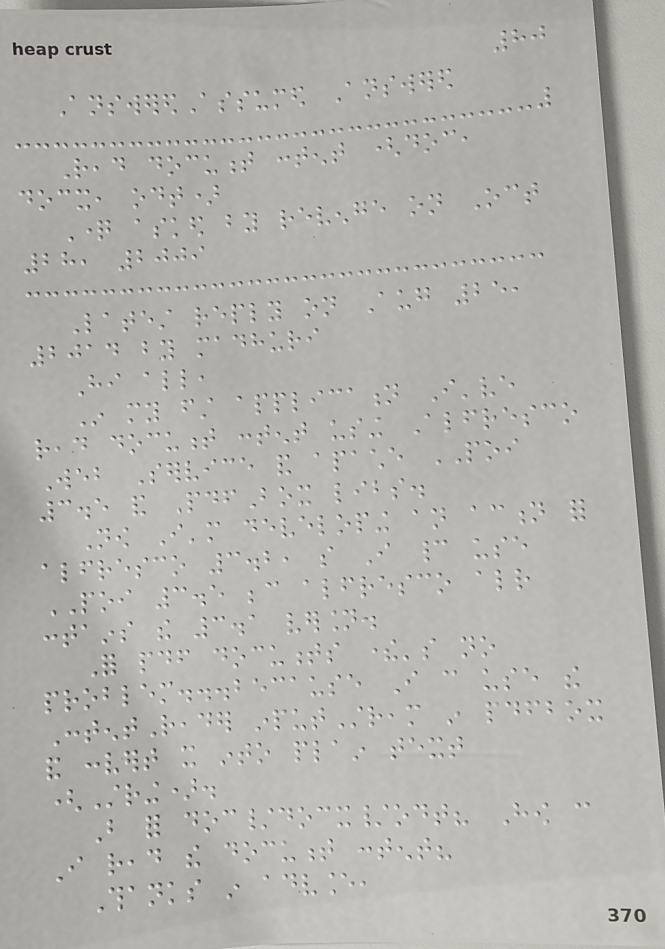80
AnsweredAssumed Answered
Read document content (doc,
docx, odt)
Question asked by revenge on Oct
28, 2009
Latest reply on Aug 25,
2014 by madhuri
Hi all,
In my first application I've
read document content using Alfresco
Web Service and apache POI
3.5 and PdfBox libs.
Now I'm developing an action for
alfresco 3.2, so I cannot use
POI 3.5 because alfresco already
contains the 3.1 version.
For pdf documents there's no
problem...because I can use the
ContentReader inputStream in pdfbox
and convert it into plain text
(String).
But for doc/docx/odt? How can
I read the document content?
Thanks in advance,
